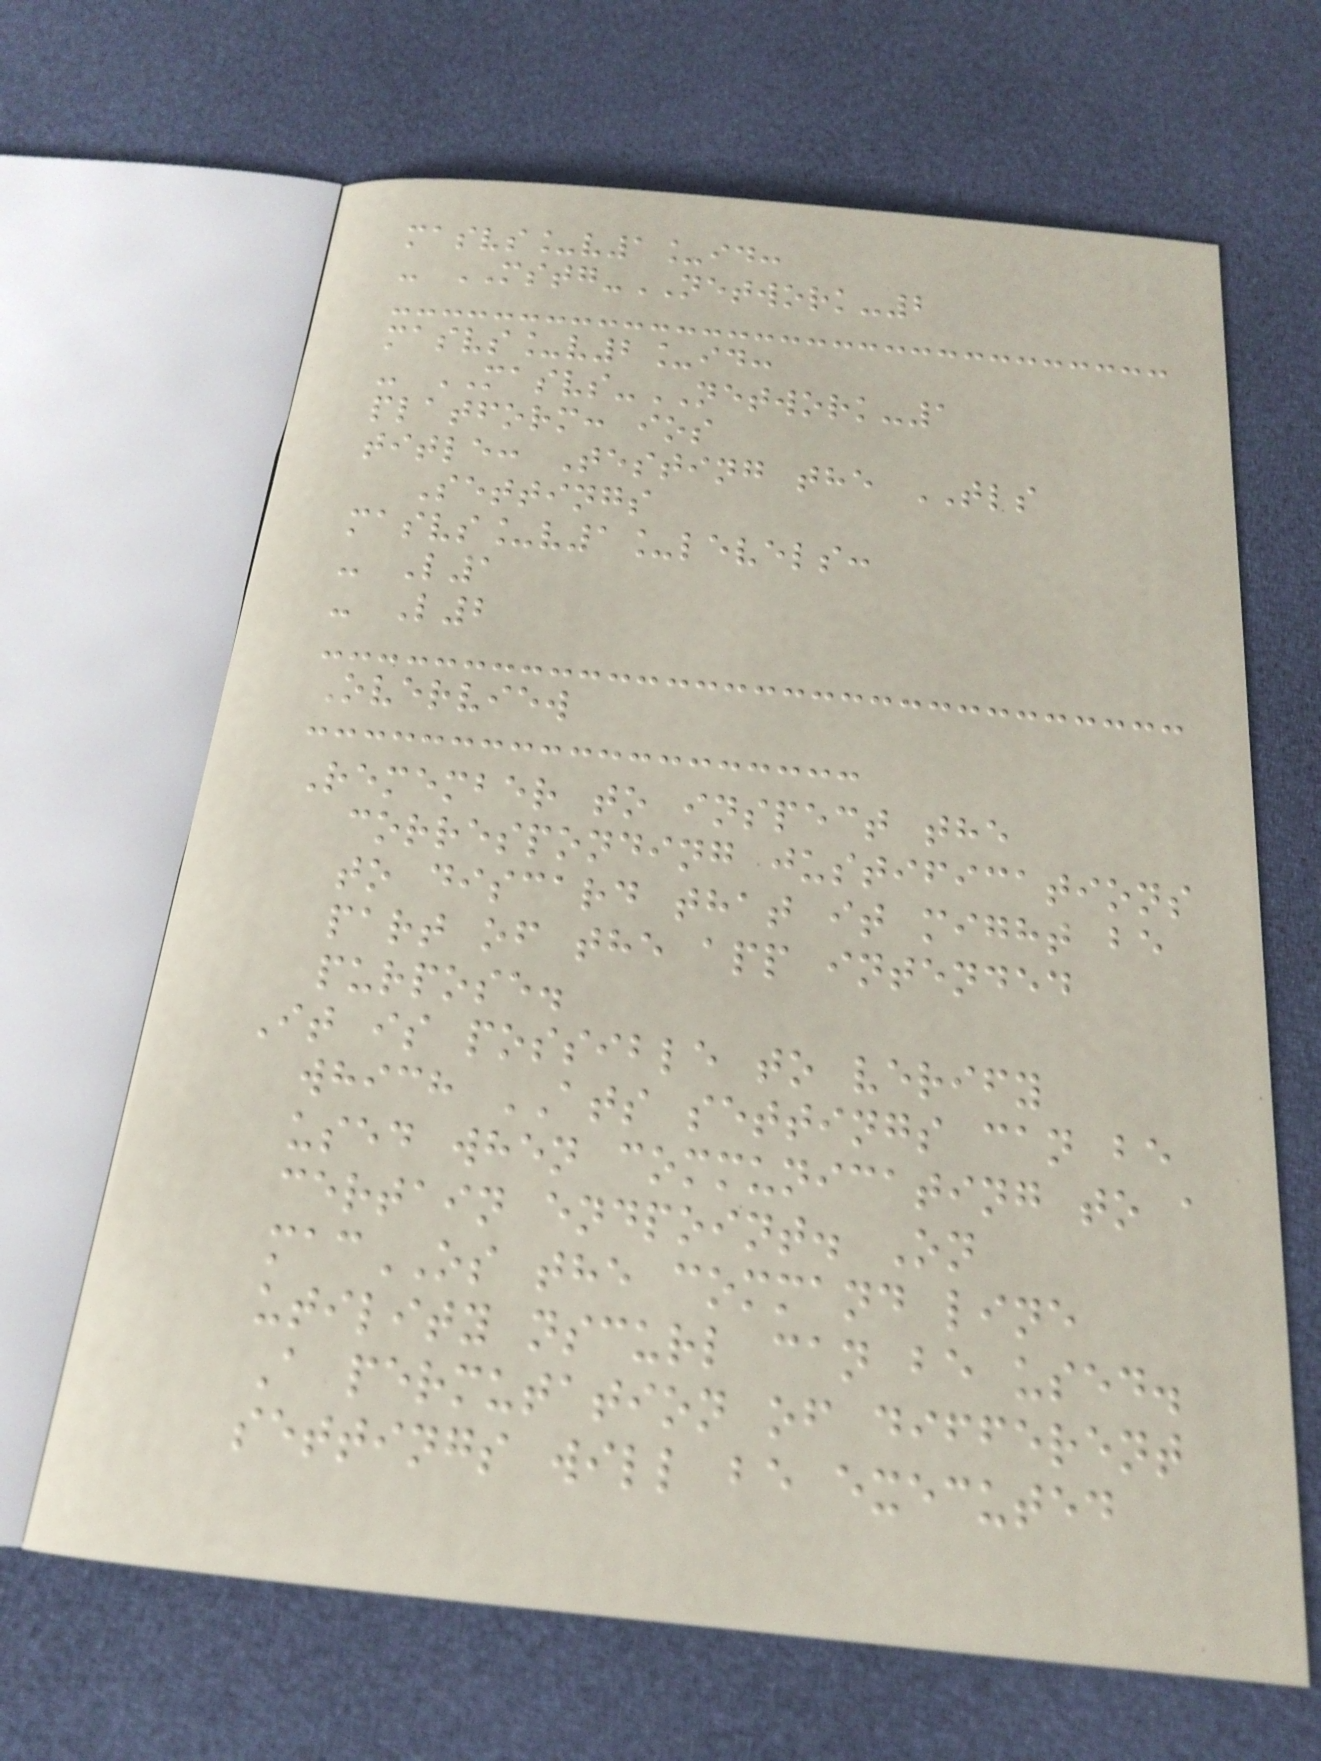masvs_v1_id:
- MSTG-NETWORK-2
masvs_v2_id:
- MASVS-NETWORK-1
platform: ios
title: Testing the TLS
Settings
masvs_v1_levels:
- L1
- L2
Overview
Remember to inspect the
corresponding justifications
to discard that it might be
part of the app intended
purpose.
It is possible to verify
which ATS settings can be
used when communicating to a
certain endpoint. On
macOS the command line
utility nscurl can be used.
A permutation of different
settings will be executed
